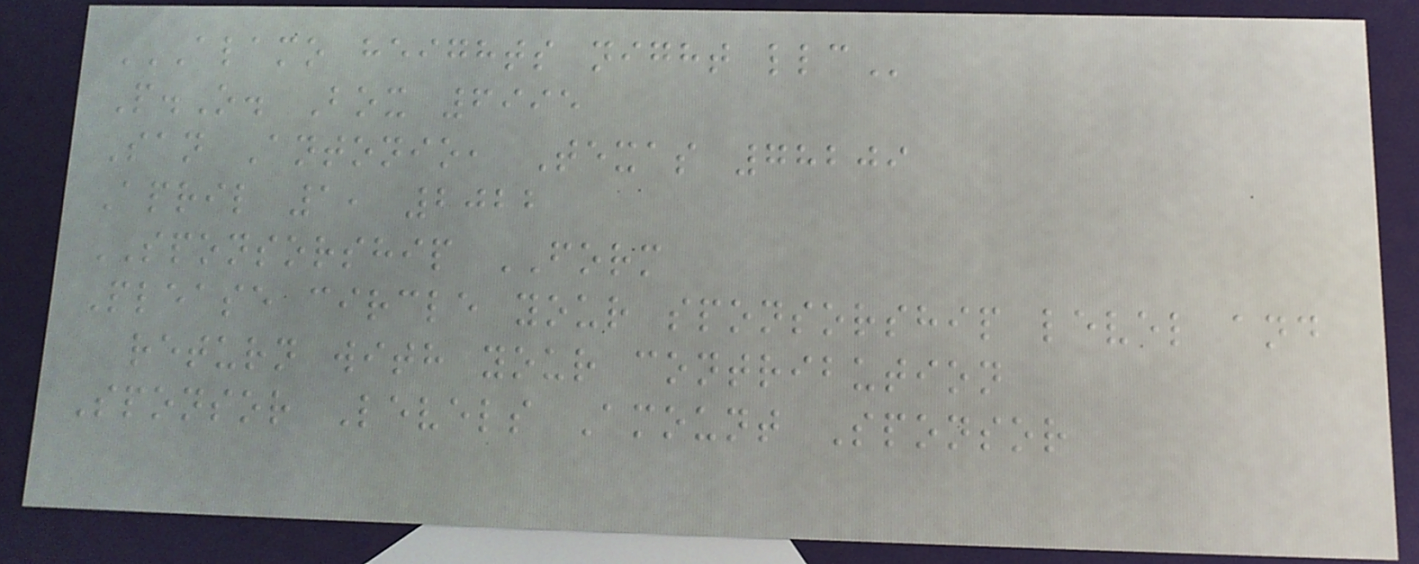ALAMO HEIGHTS NIGHT LLC
P.O. Box 6995
San Antonio, Texas 78209
April 1, 2022
SPONSORSHIP FORM
Please circle your sponsorship level and
return with your contribution
Sponsor Levels Amount Sponsor
